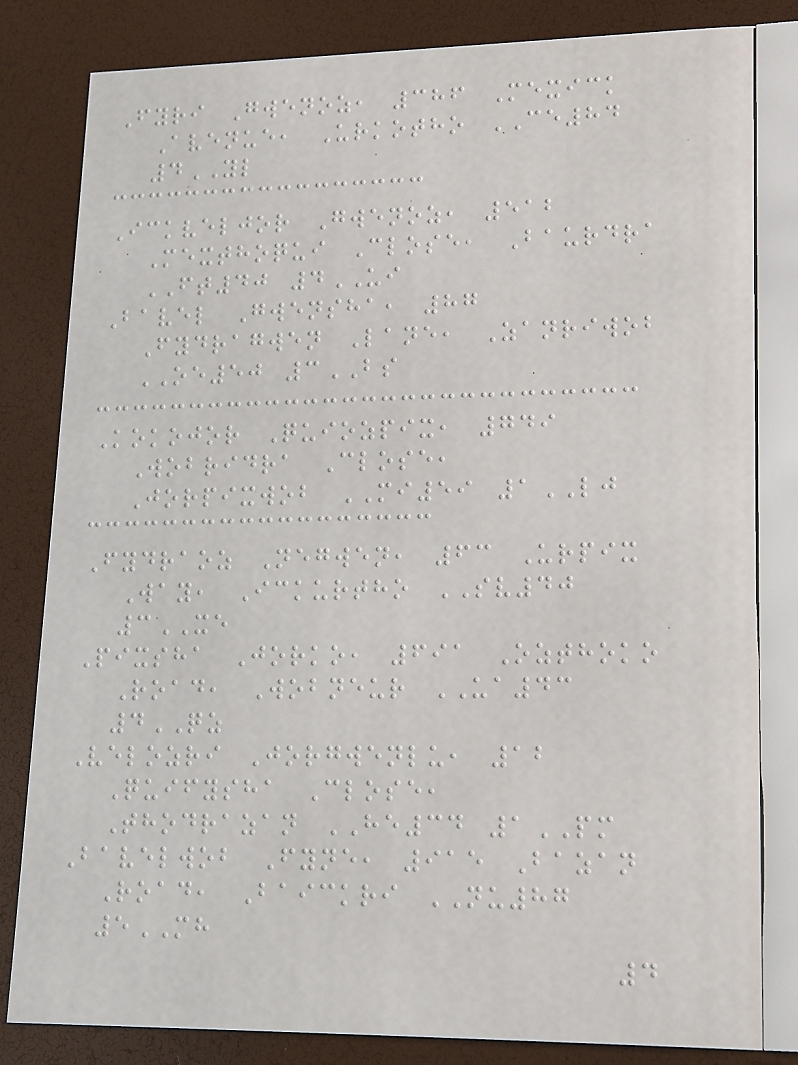Fyri Gwenoz, 386 Mexick
Avenue, Urkotho CE84
4YL
Ickveljor Gwenoz, 512
Mexthoqui Close, Baurdra
FT40 4UI
Bavel Gwensha, 87
Fydragwen Lane, Zanriwob
OE50 3BS
Kokojor Quiozpix, 749
Wobridra Close,
Jorpixwob MI59 1LJ
Fydraoz Negwen, 63 Urpix
Way, Ickurtho SV40
3XE
Pixsha Jorko, 691 Ozthoko
Road, Wobneur UA43
4QZ
Velozri Jorgwenlu, 12
Quifysha Close,
Thodrazan HE34 1PM
Bavelwob Fyne, 915 Bazan
Road, Baickri NU87
5MH
4
